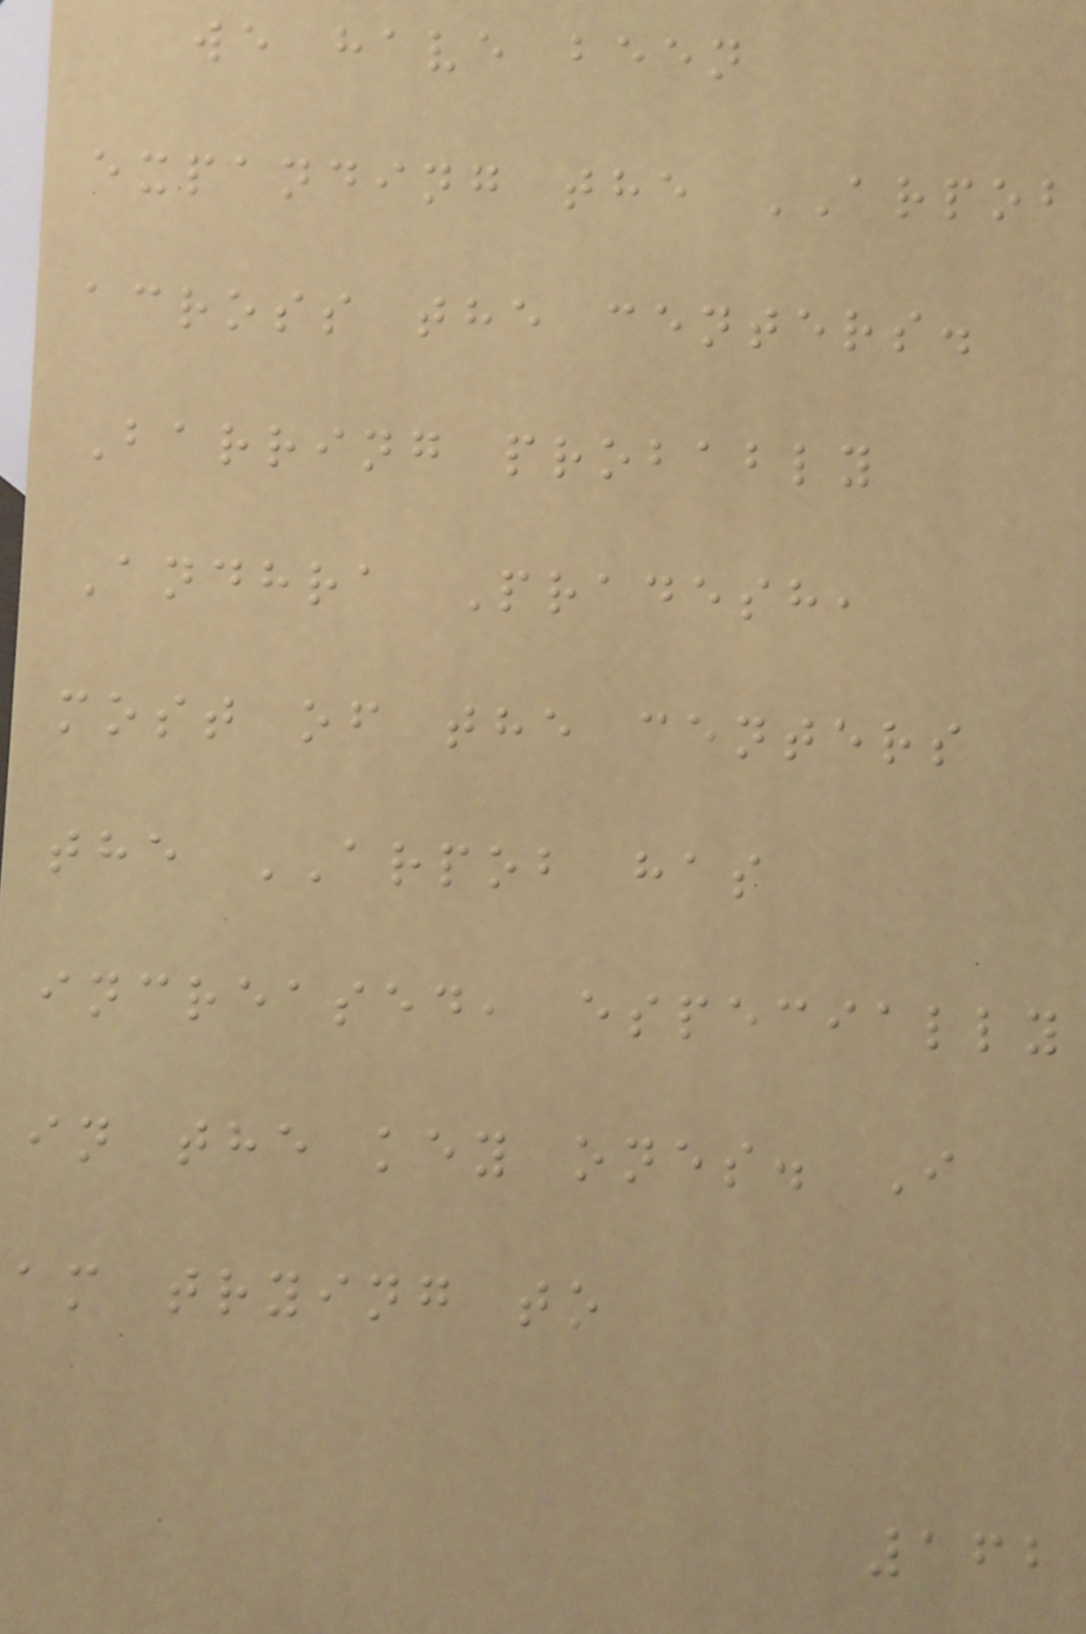we have been
expanding the ARPOB
across the centers.
Barring probably
Andhra Pradesh,
most of the centers
the ARPOB has
increased, especially
in the key ones. I
am trying to
162
